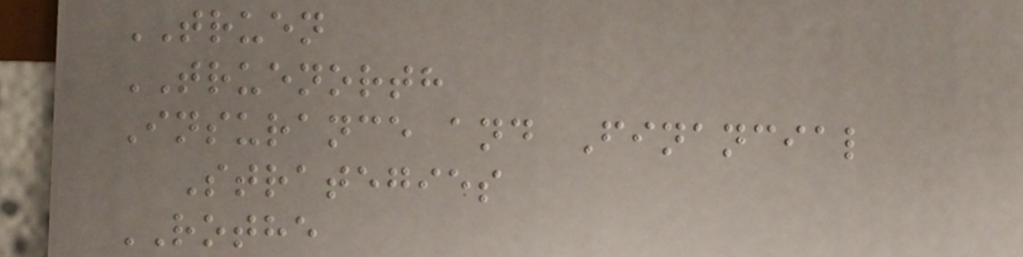TRUEN
TRUENORTH
Insurance and Financial
Strategies
ROTHE
